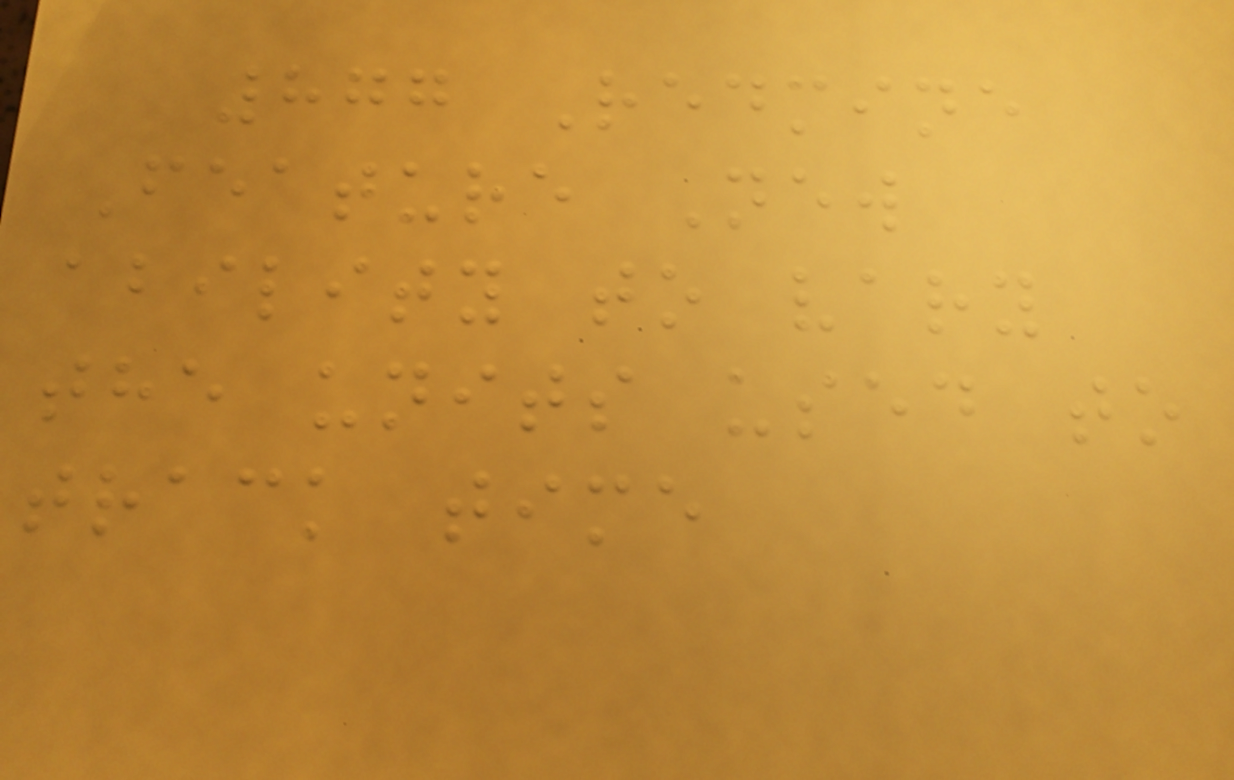877 Redmine
Feature New
ability to vary
the units used to
track time
